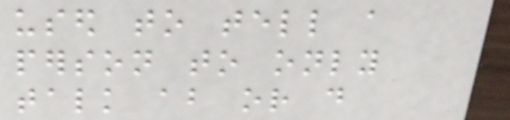used to tell a
person to only
talk about or do
